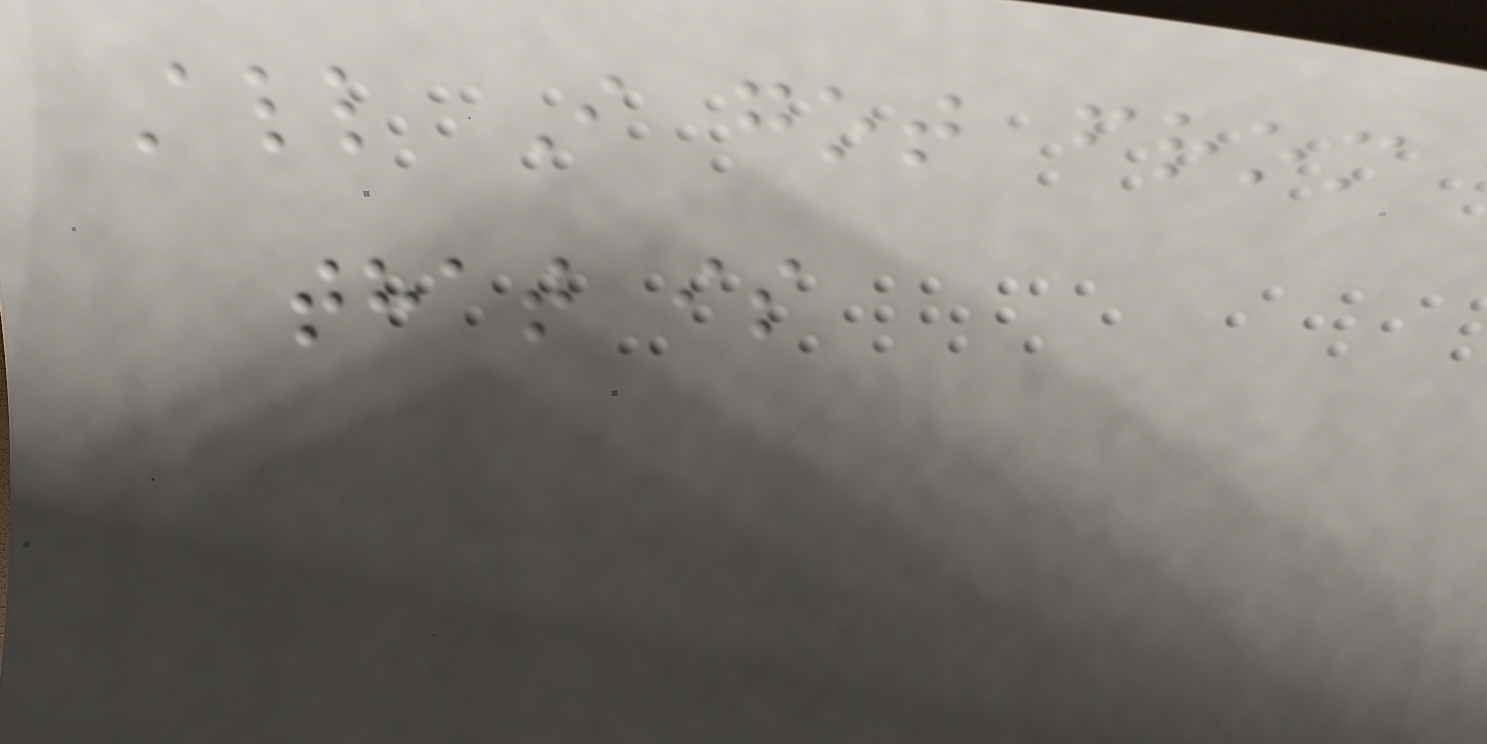All I got from
that is
